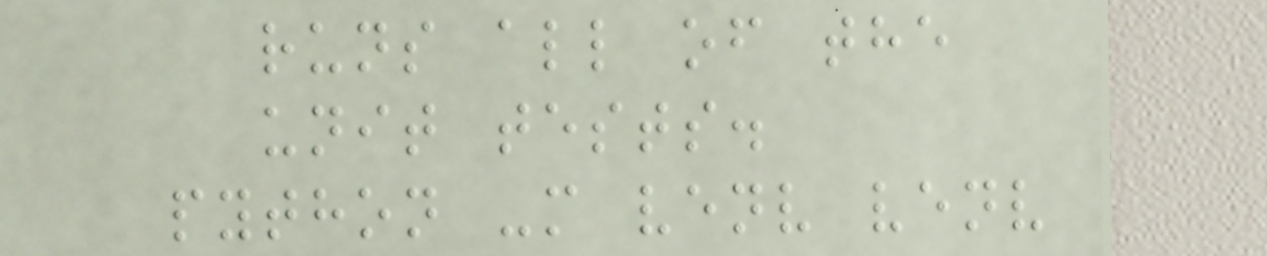runs all of the
unit tests.
python -m venv venv
